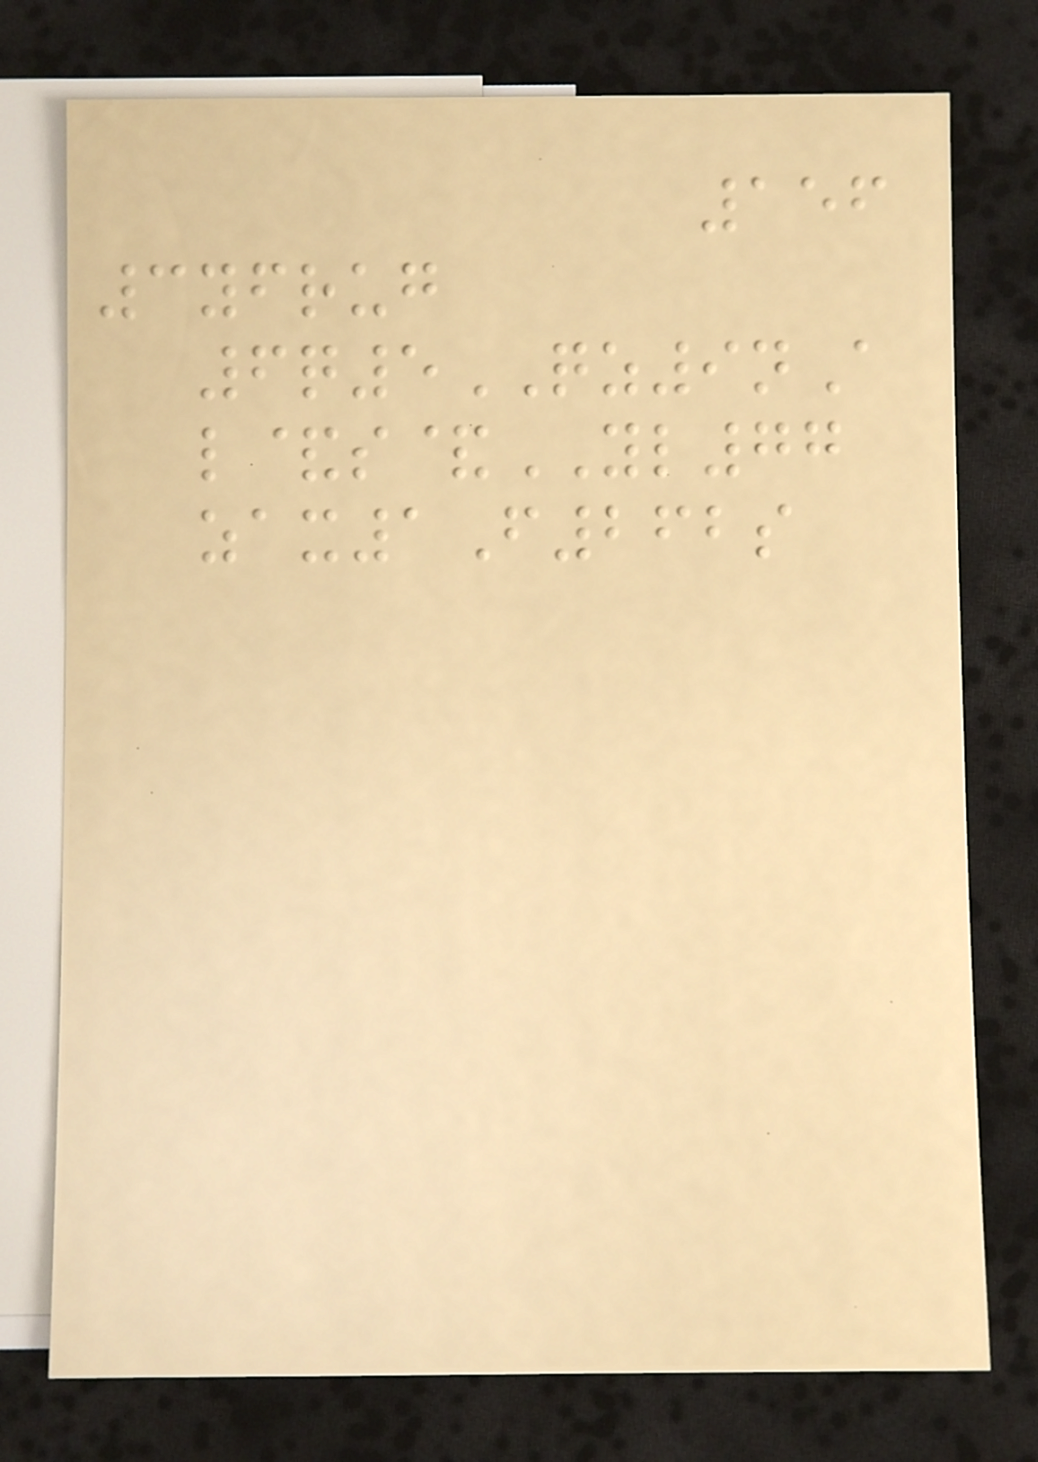156
3yfrug
6q5QZ9nA
l&s&YL77
zax1F262s
